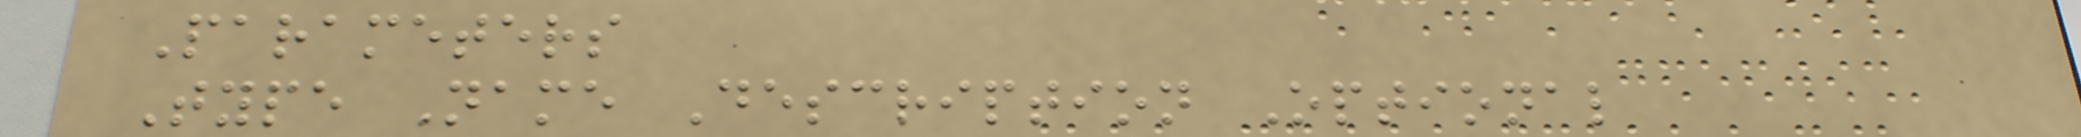Parameters
Type Name Description Optional
